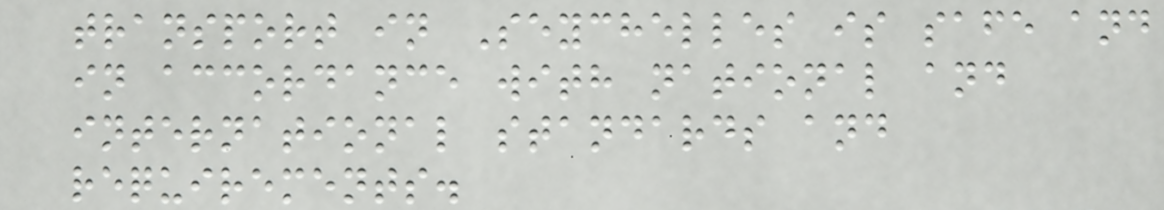transport in Seychelles is safe and
in accordance with national and
international standards and
requirements.
